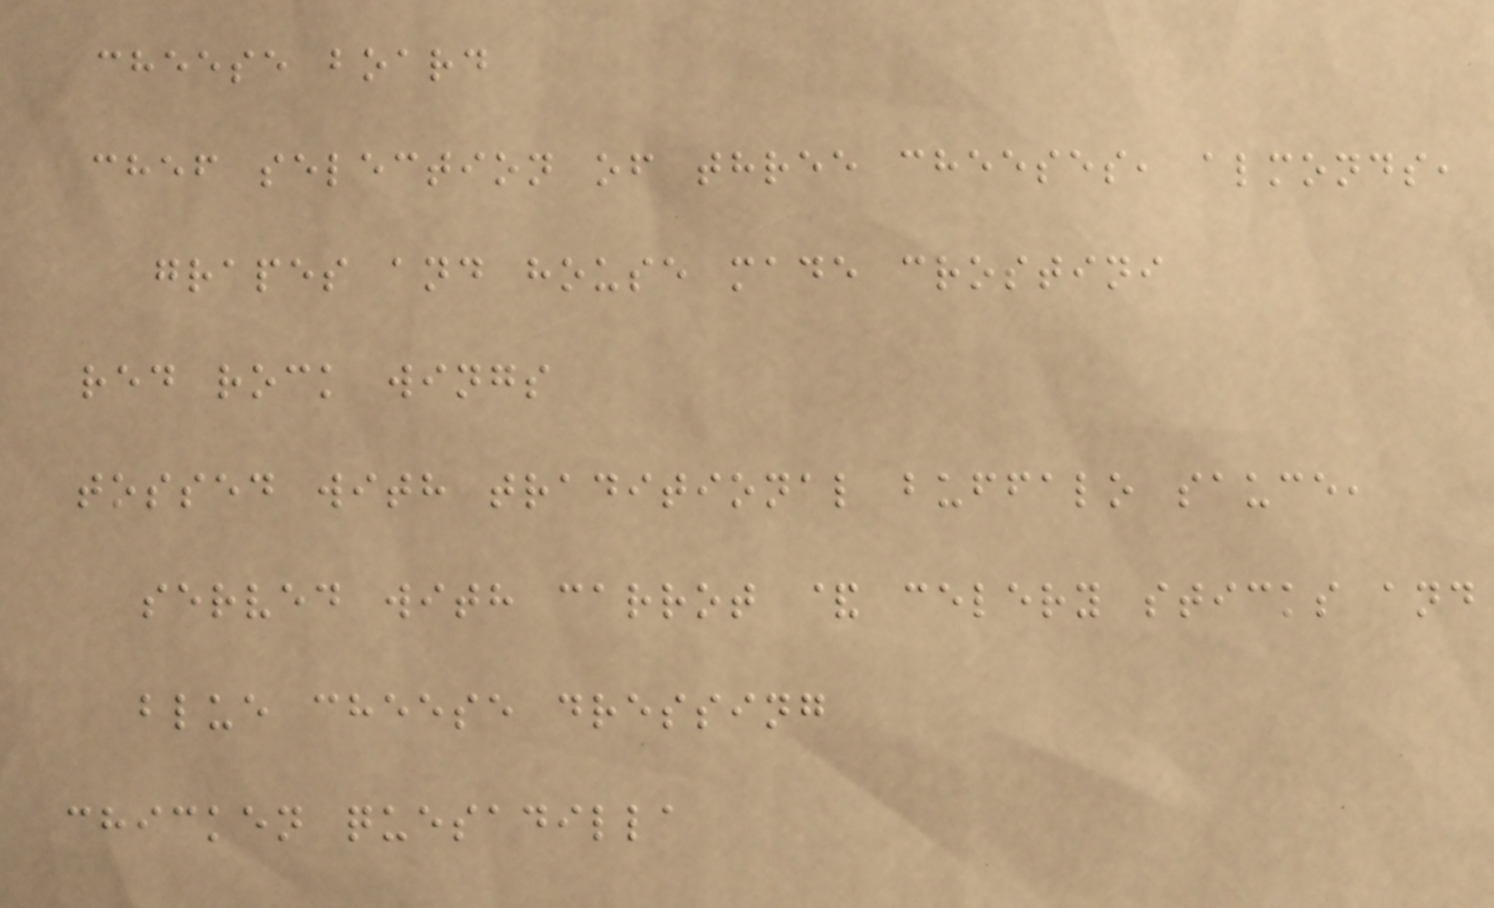cheese board
chef selection of three cheeses, almonds,
grapes and house made crostini
red rock wings
tossed with traditional buffalo sauce,
served with carrot & celery sticks and
blue cheese dressing
chicken quesadilla
